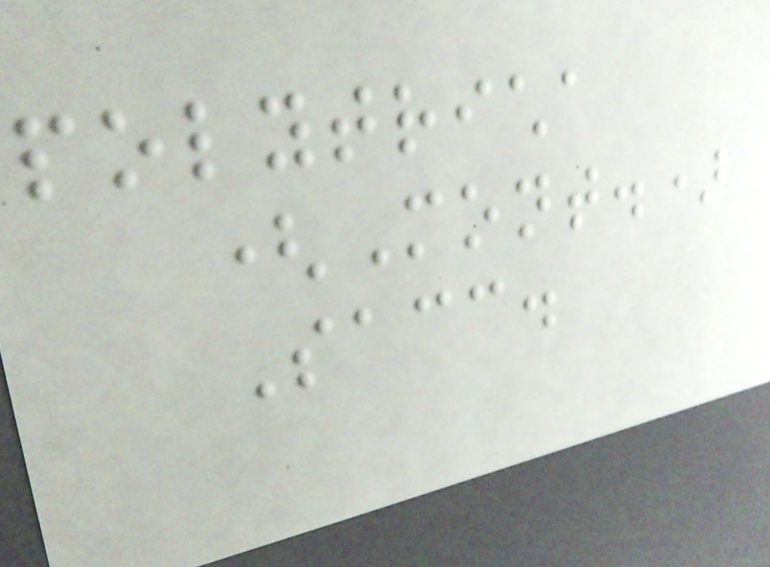polytricha
(Mont.)
Sacc.
